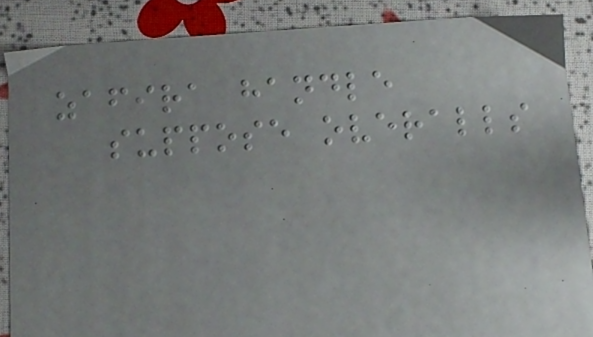zafira handle
suppose overalls
